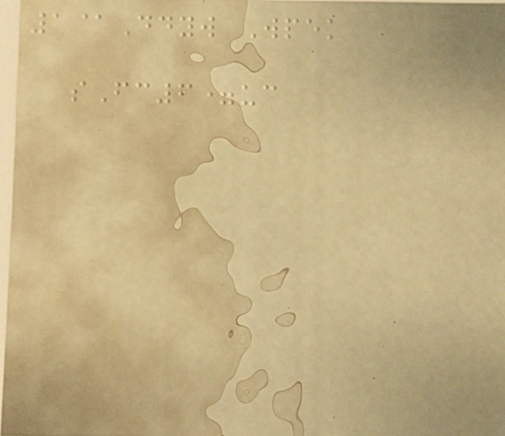1@Ddyw Wpek
sFc6=uc
